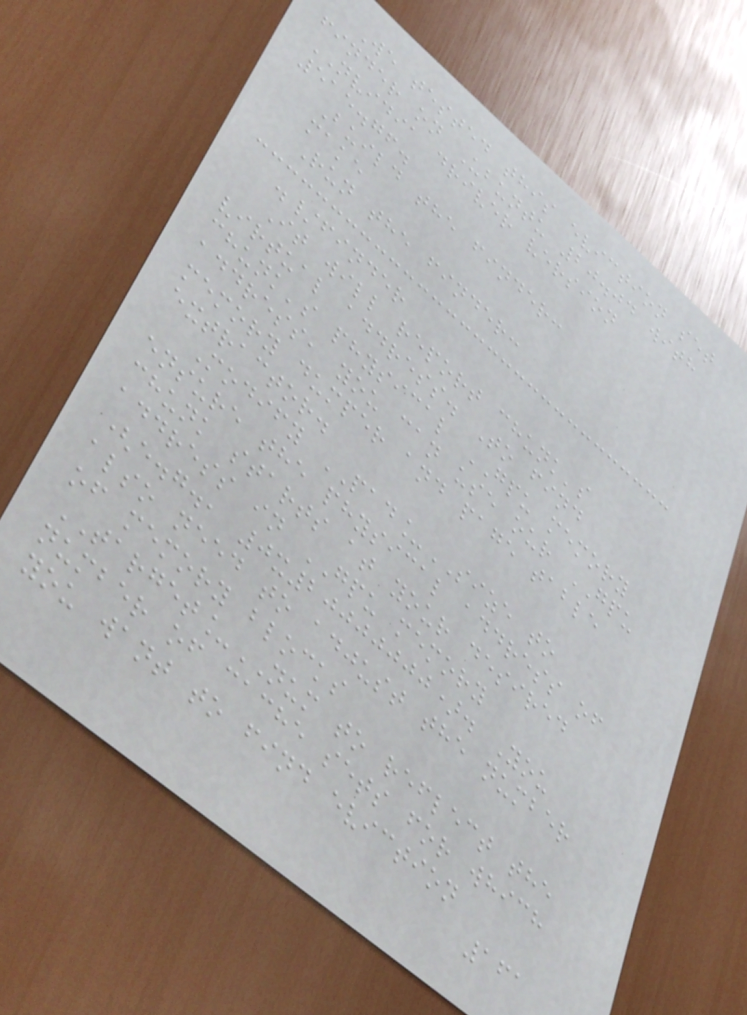We tested this eviction set
finder on Ubuntu 20.04 with
NVIDIA driver version
515.76.
Build the finder:
make
Run the finder:
./finder
It will report chunk's
virtual address. To find
chunk's physical GPU memory
address, you can use our GPU
memory dumper and page table
extractor.
Modify PAD_SIZE to
ensure the physical address of
chunk starts at your desired
address in GPU memory
(e.g., 0x20000000). You
also need to adjust the number
of memory blocks
TARGET_NUM to reflect the
number of cache sets for which
you want to find eviction
161
